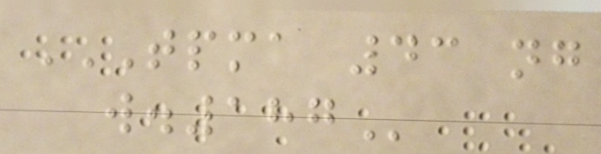TPMA 43 NG
W.187
